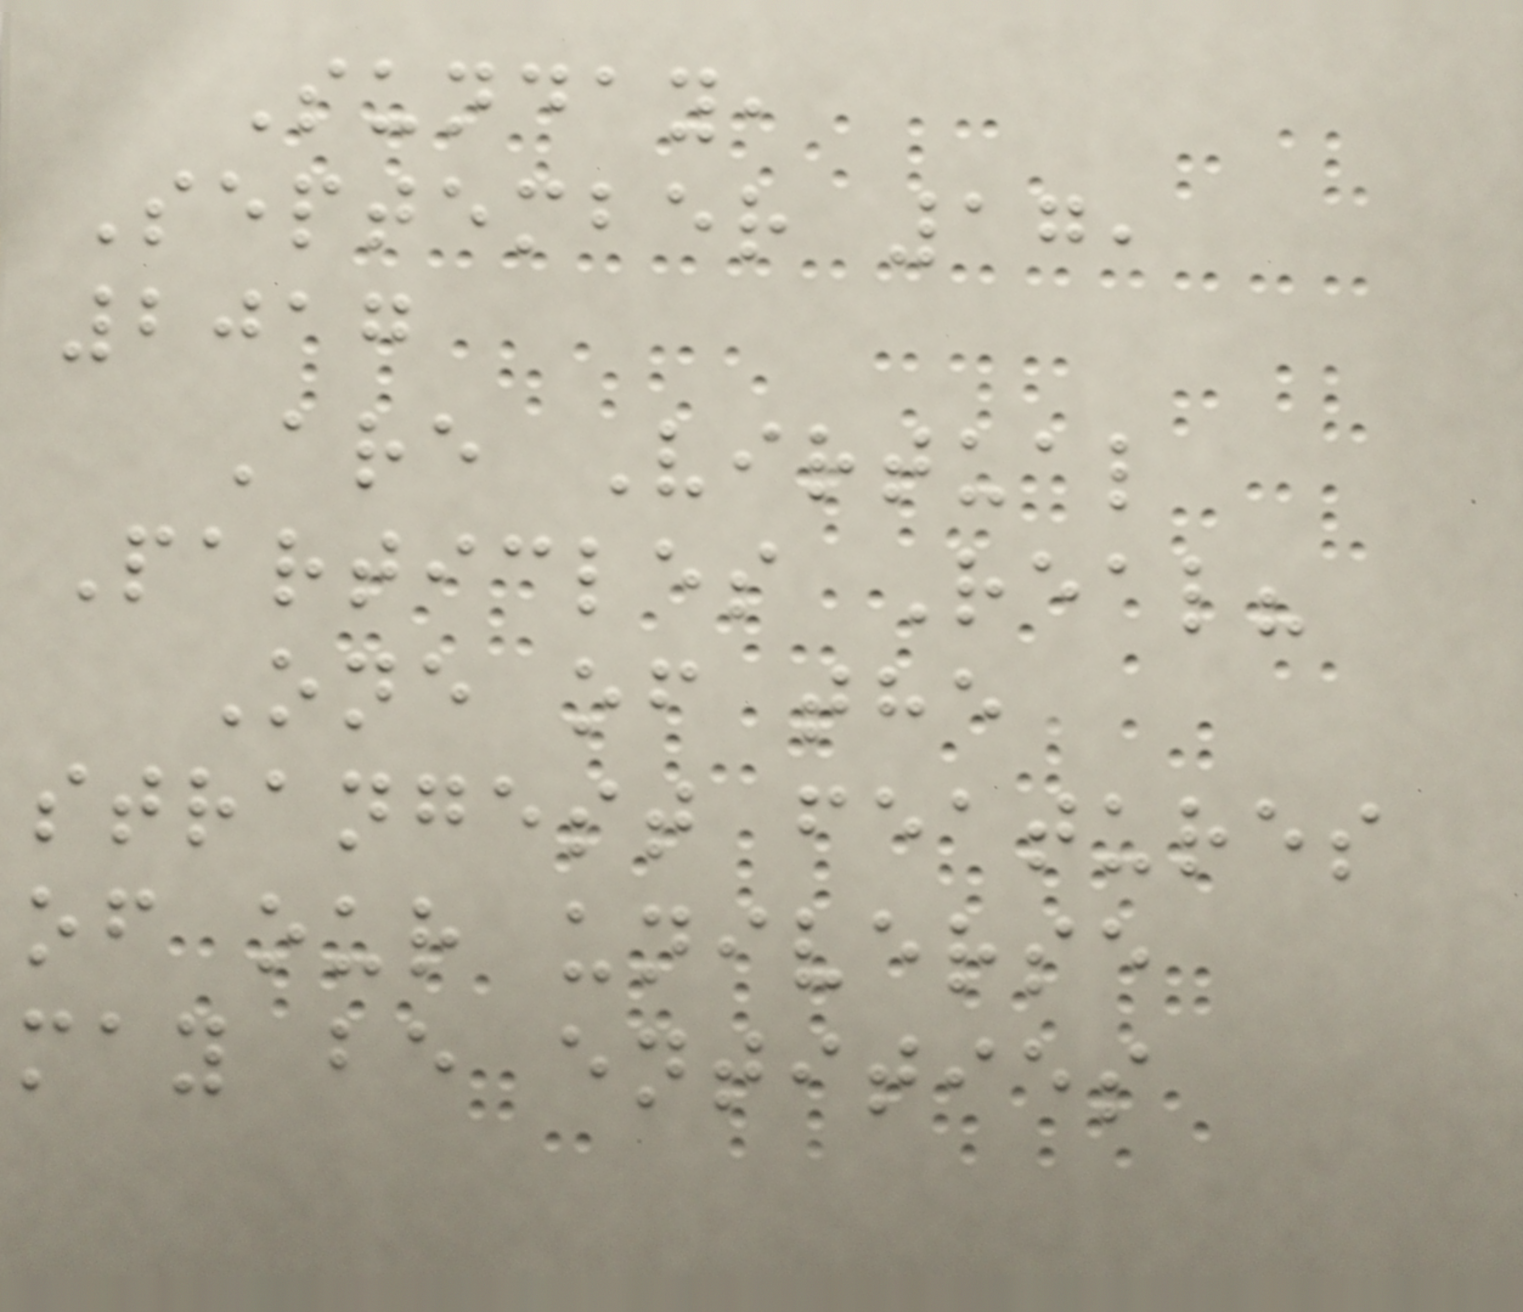Sunday,
September 17,
2017
Are Virtual
Particles Real?
One of the
strangest features
of our universe
may be entities
